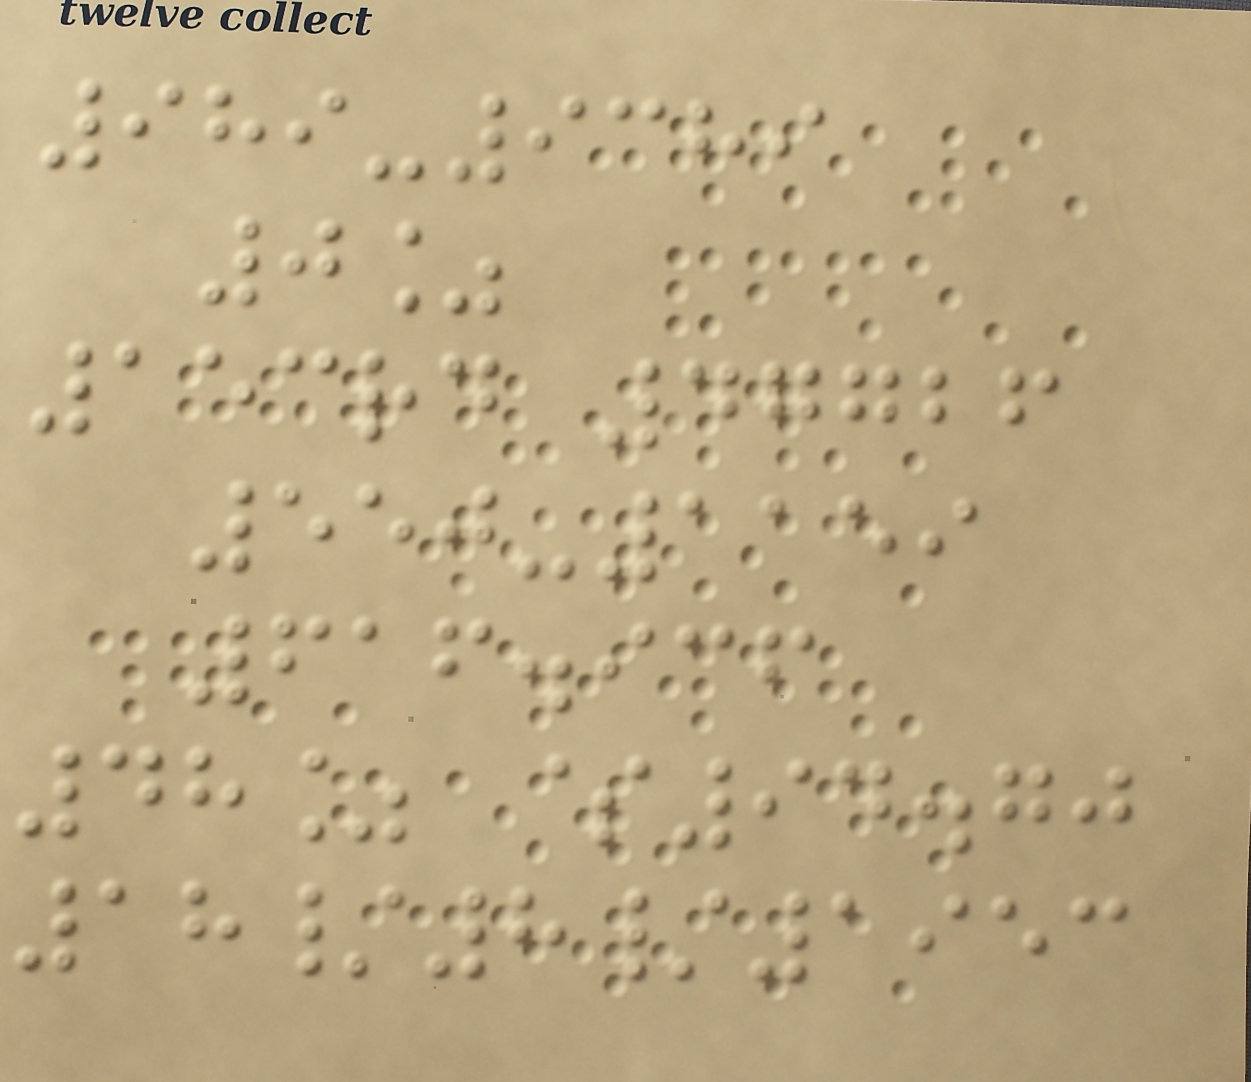989-9389
0%
153rd 47726
550-1159
616.936
48% $94.70
18/8/1953
